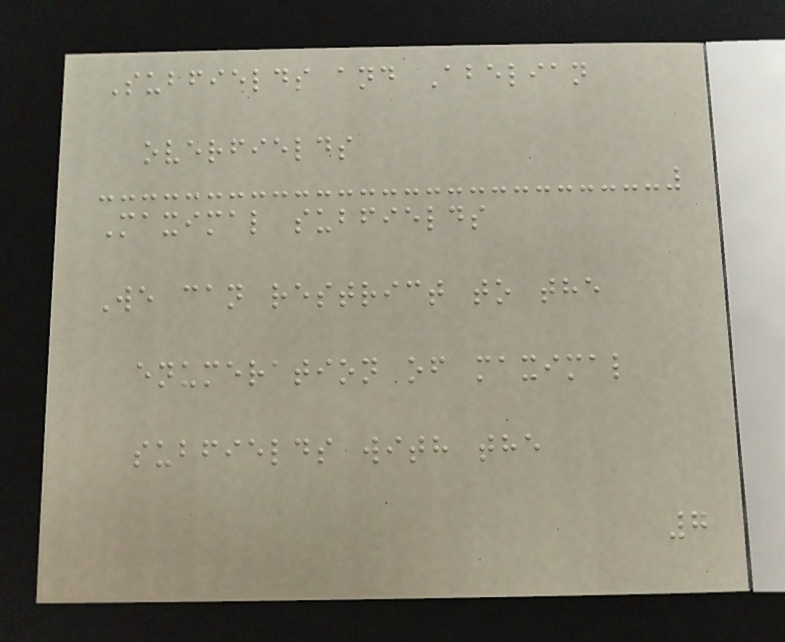Subfields and Abelian
overfields
Maximal subfields
We can restrict to the
enumeration of maximal
subfields with the
7
